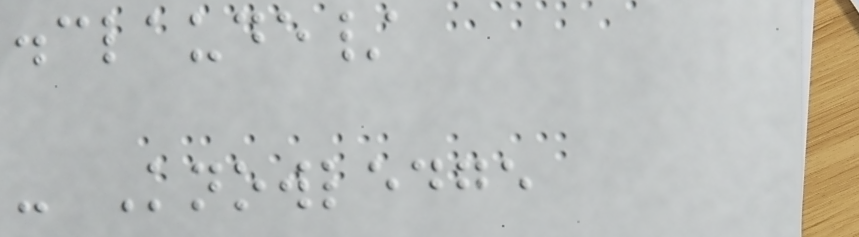.claude/
- Knowledge
